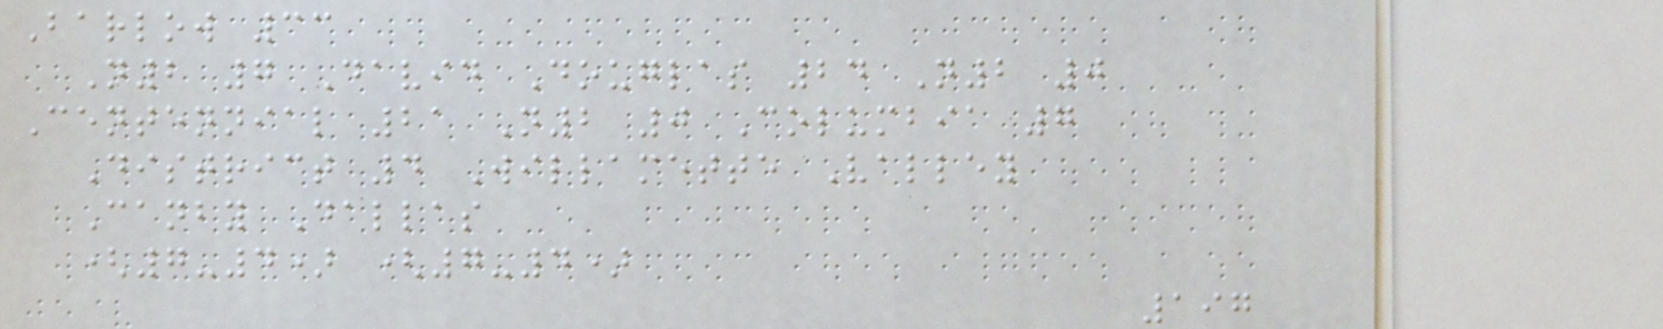Barlow 33
N2 7 David Douglas 24 N2 0
Centennial 21 N2 0 Columbia 7
District 4 Willamette Valley
Canby Dallas
(7-4) (7-4)
197
